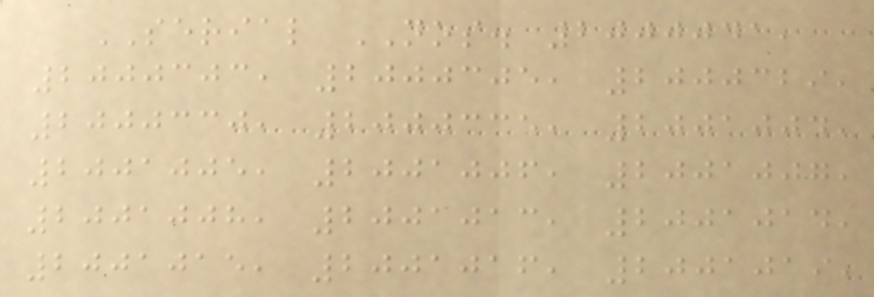SERIAL NOS. 2000041,
2000303, 2000305, 2000329,
2000330, 2000335, 2001004,
2001005, 2001006, 2001007,
2001008, 2001013, 2001014,
2001015, 2001016, 2001019,
